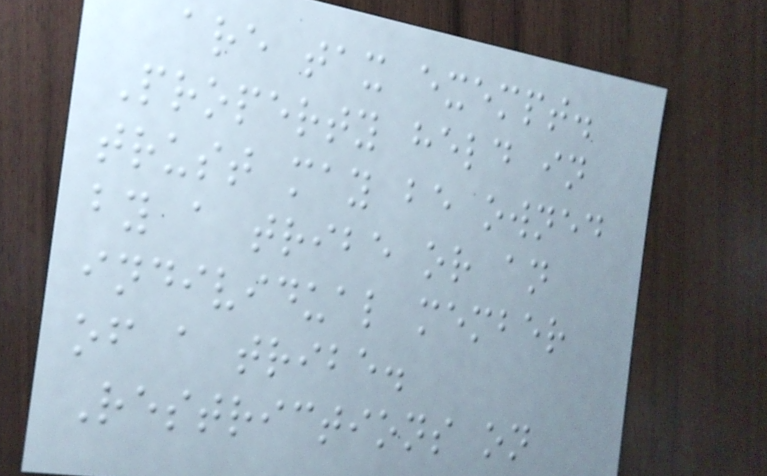are tax exempt.
Property held in
trust may be owned
by a tribe or an
individual member
of a tribe.
Restrictions on
